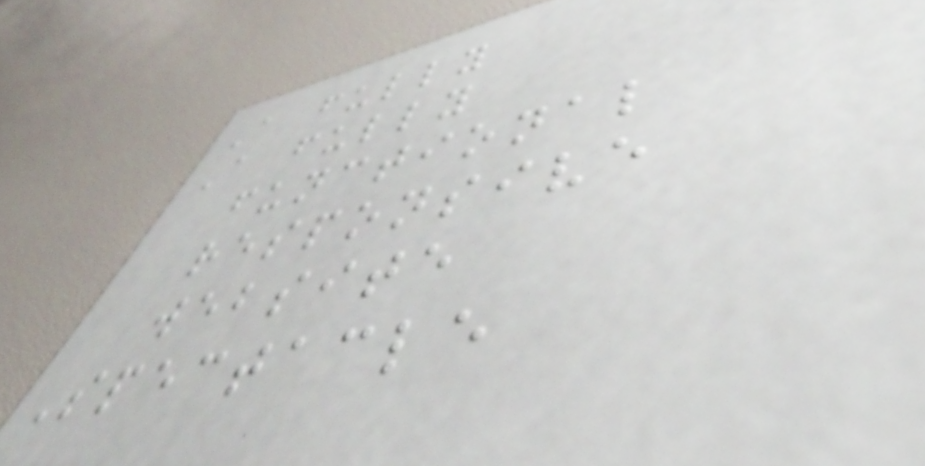A fully
A fully
functional
responsive
website
Spectacle
